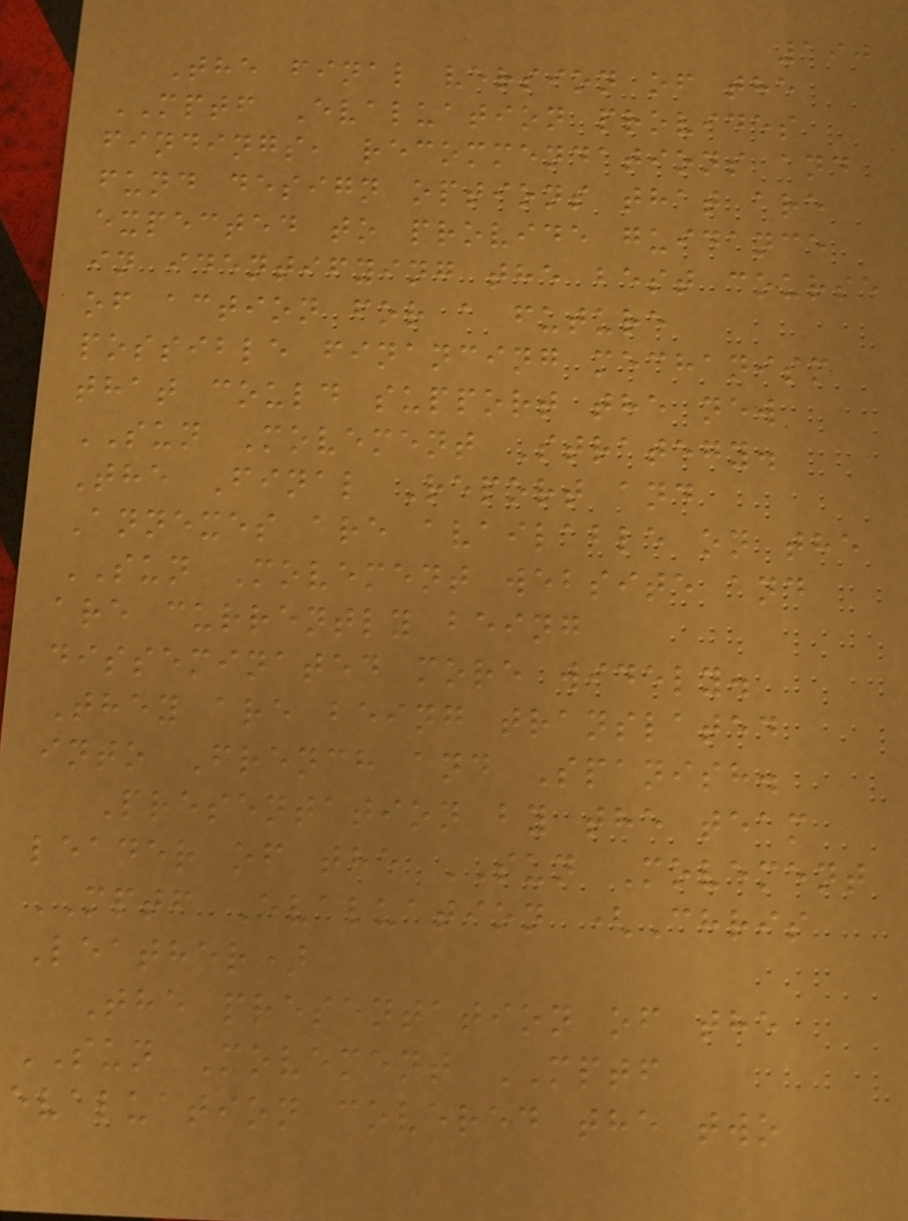190
The final version of the
MPTF Evaluation provides
findings, recommendations and
fund design options that are
expected to provide guidance
in identifying the best course
of action for a future
possible financing mechanism
that could support the new
SUN Movement Strategy.
The Final Report and
Annexes are available on the
SUN Movement website and
are currently being
disseminated more widely.
They are being translated
into French and Spanish.
Presentation by the team
leader of the SUN Movement
MPTF Evaluation (Chris
Leather)
The presentation of the
SUN Movement MPTF
evaluation covered the two
